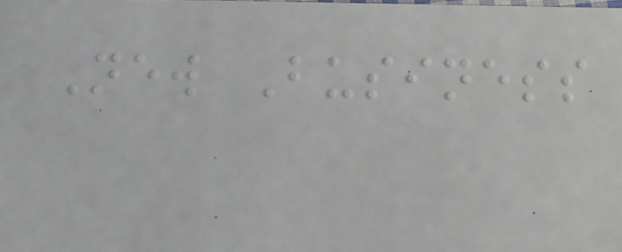New Business
